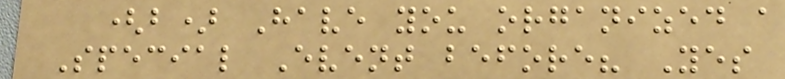(b) Have you organized a
Special Event before? Yes
